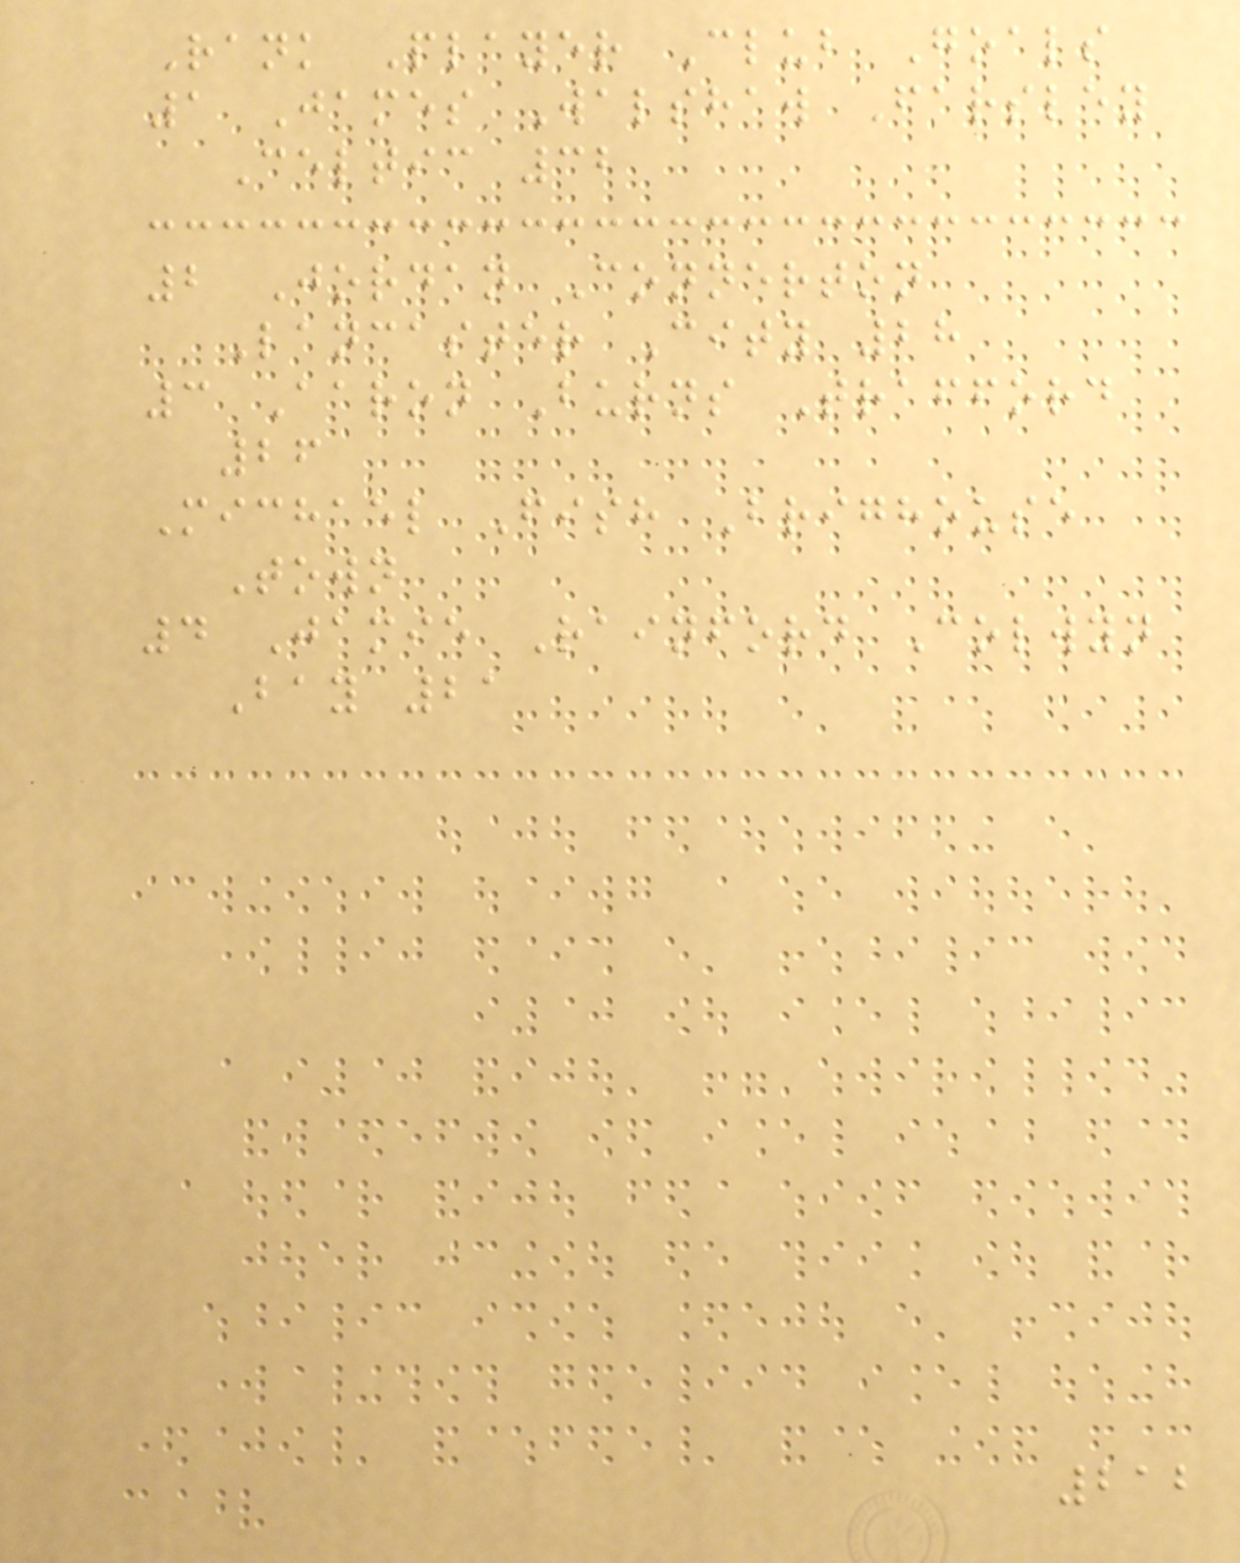Rank Player Club Goals
1 James Walshaw Farsley
Celtic 32
2 Jordan Connerton
Lancaster City 28
3 Aaron Burns Trafford
26
Michael Fish Brighouse
Town
4 Jamie Rainford Colwyn
Bay 21
212
